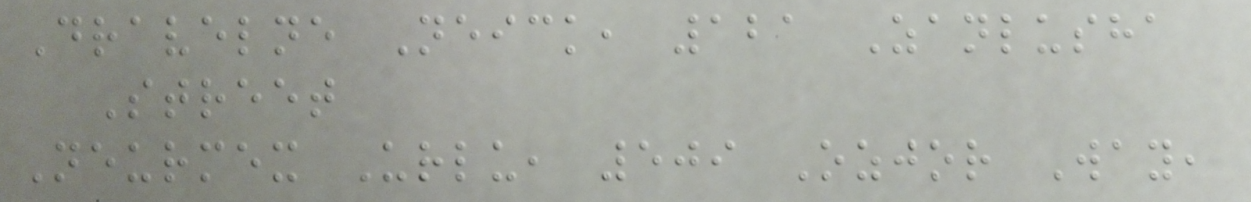Dravelne Neick, 121 Zanlusha
Street
Neurmex Urlu, 509 Ozjor Way,
